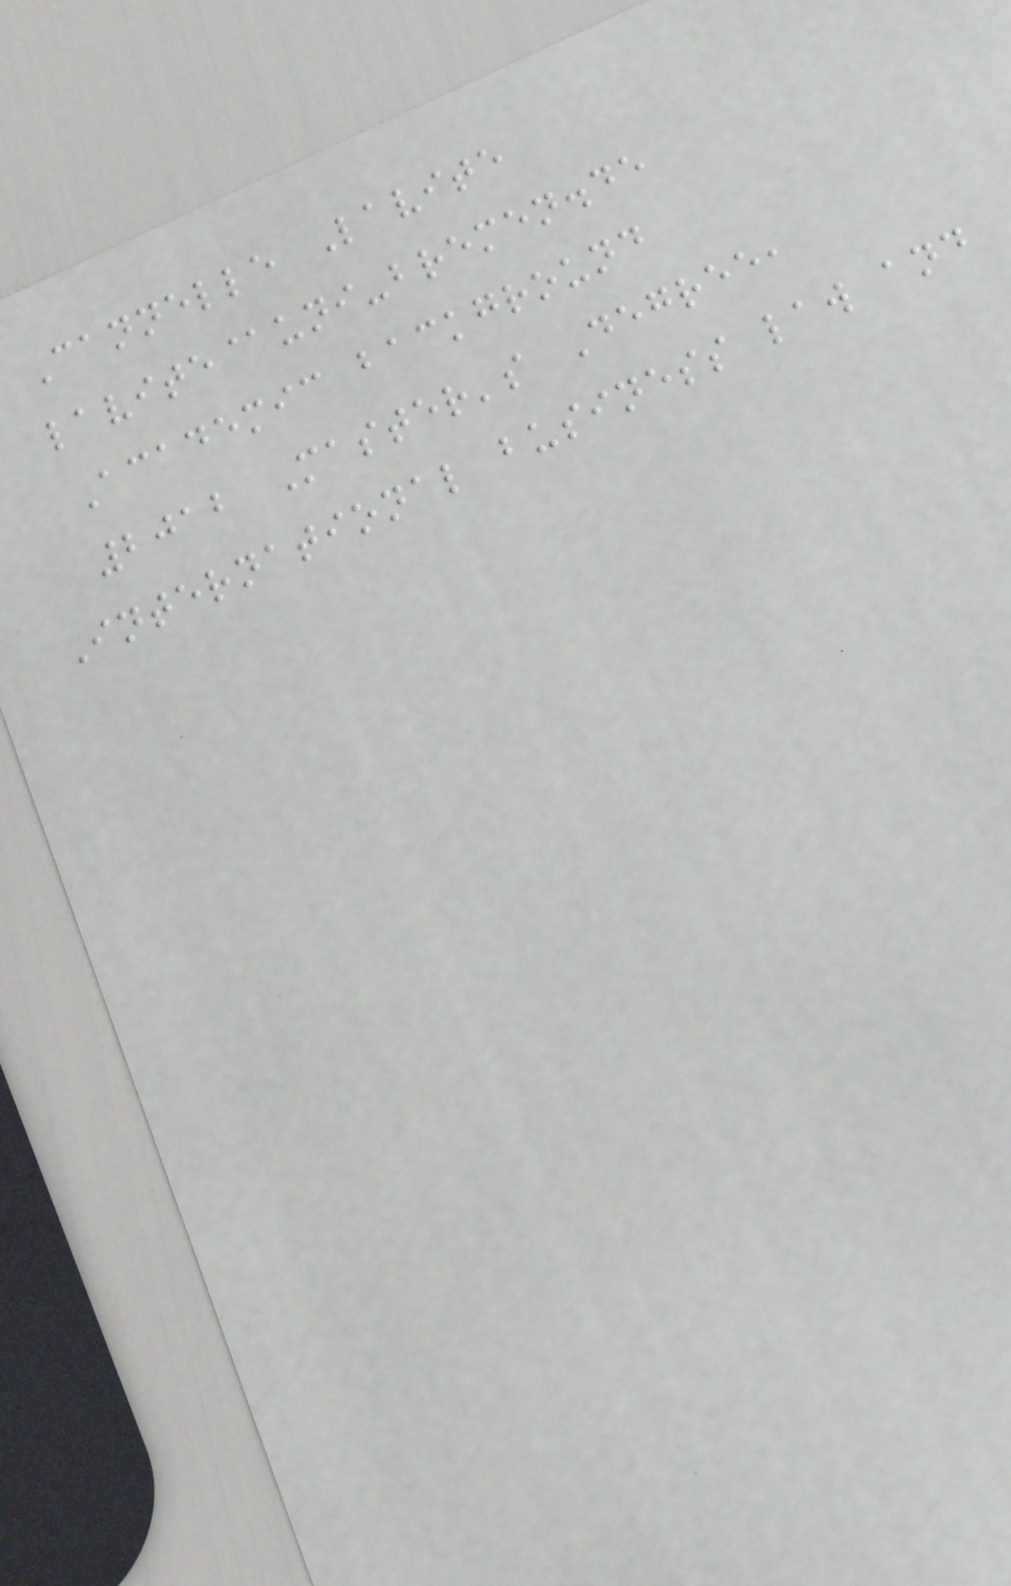Cannelle Lavite
lavite@uni-bremen.de
Academic background
2012 Master's Degree,
International business law and
